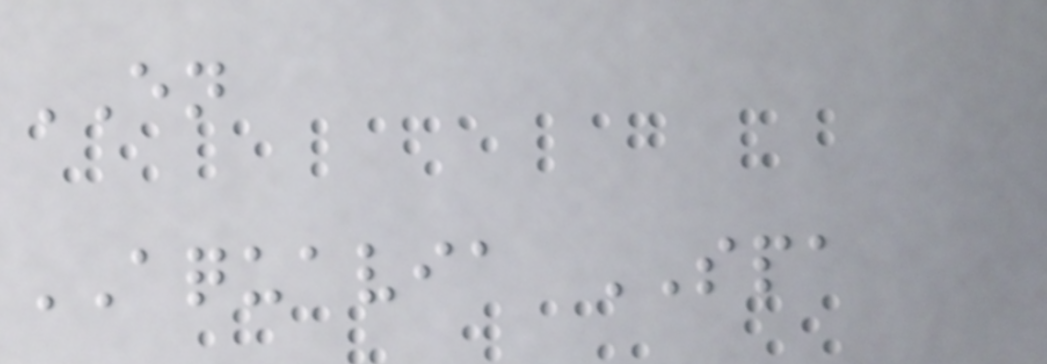EN
AQUAVIA SPA
